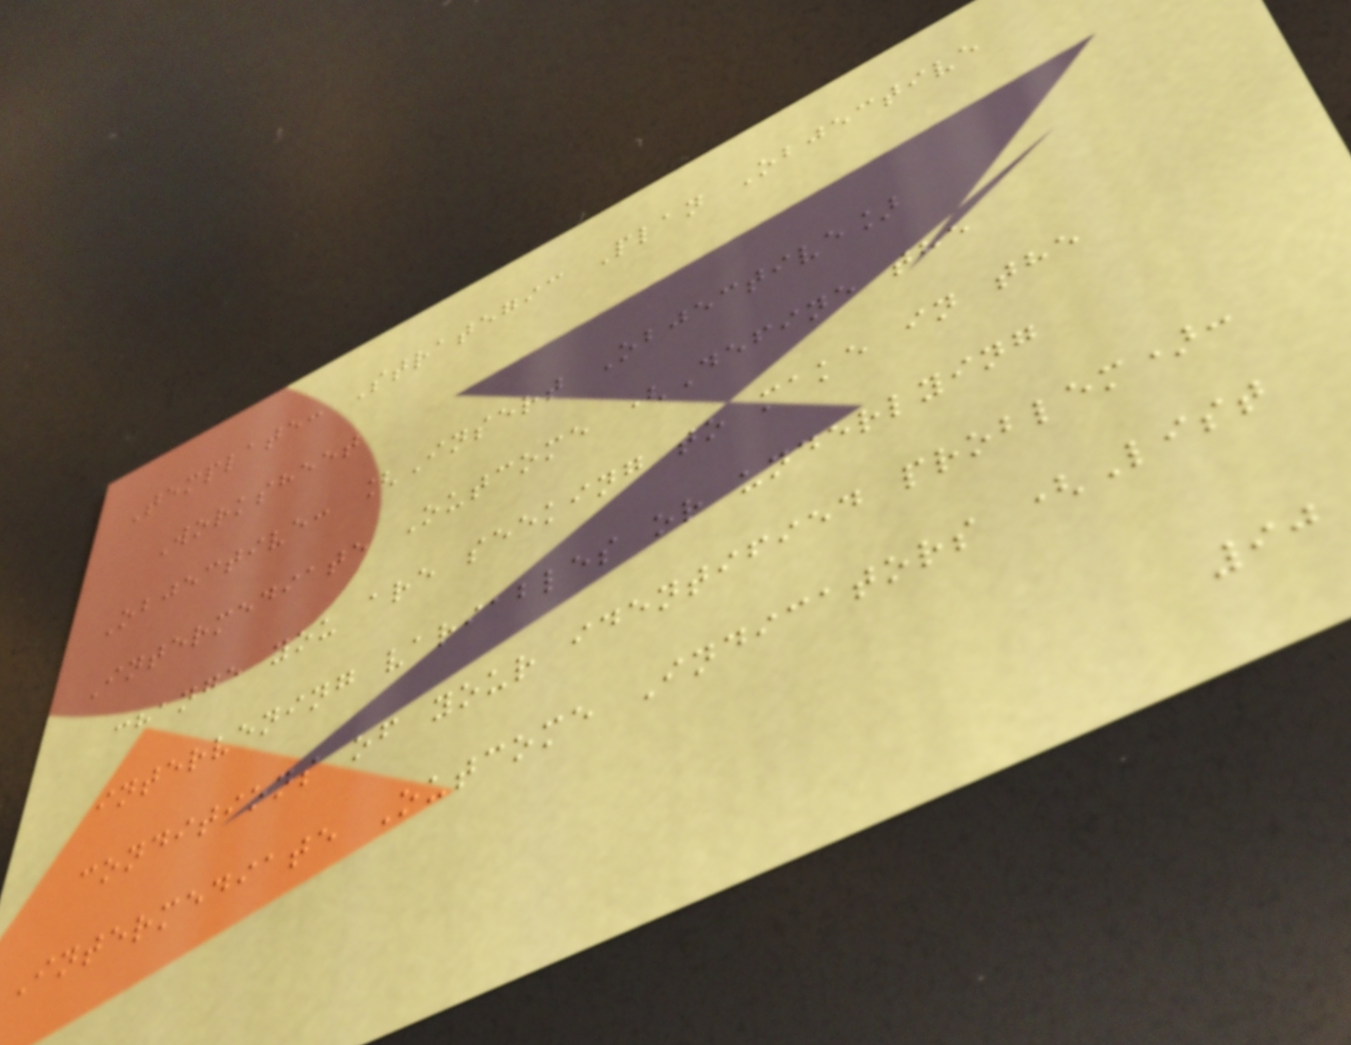Template: Strategic Plan Objective
Worksheet
Objective: [Insert Objective]
Intermediate Outcome (Define the
change you are seeking to make in the
intervening variables or underlying
conditions of your identified problem):
Intermediate Outcome Indicators (List
90
